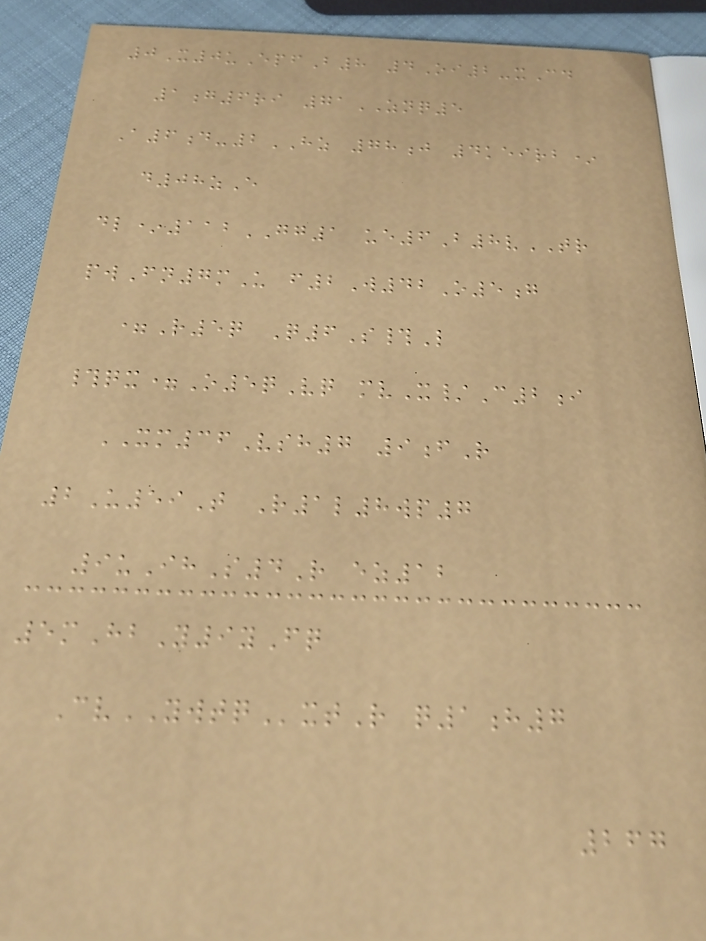0X0uEpfB8 4Oi2-xCd
1g6ri 71ZNQ5
A6d-2HZ 78j 4keirb*
d08zE
dl*112GG1 ue6B8vTR
pwFn7mU f2W42O5g
=R5q Q6S#L
#qx=O5qVq mvX/C2i
XM36Vsh7 9fR
2U59T R1l8wp7
9uIhS4R ez12
5mHbY9yFq
CvYWTQxtR q1h7
267
